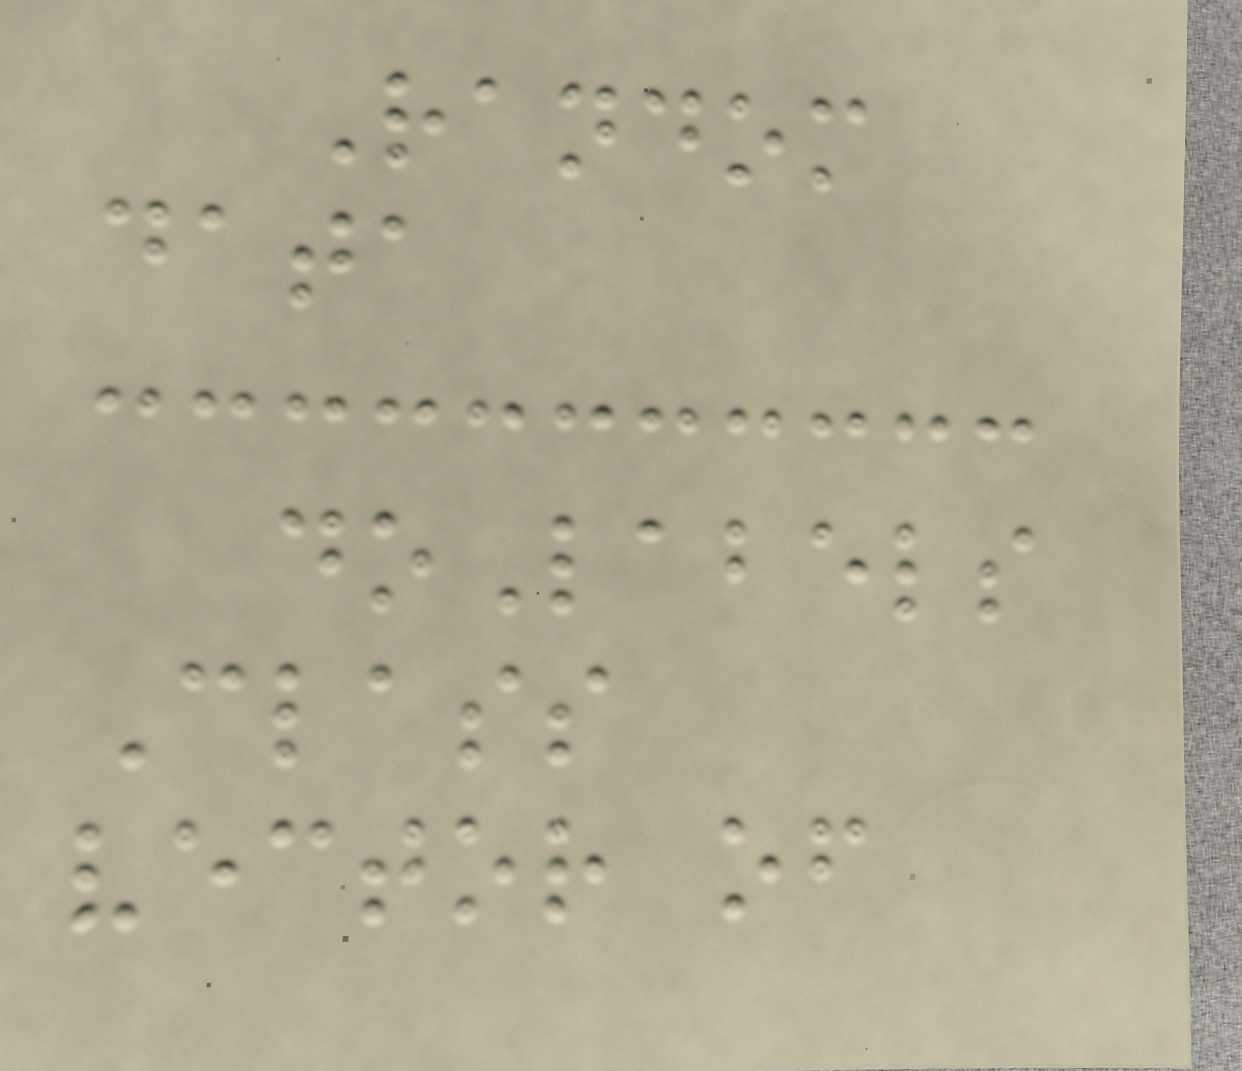Random
data
doLabels
Class
vector of
